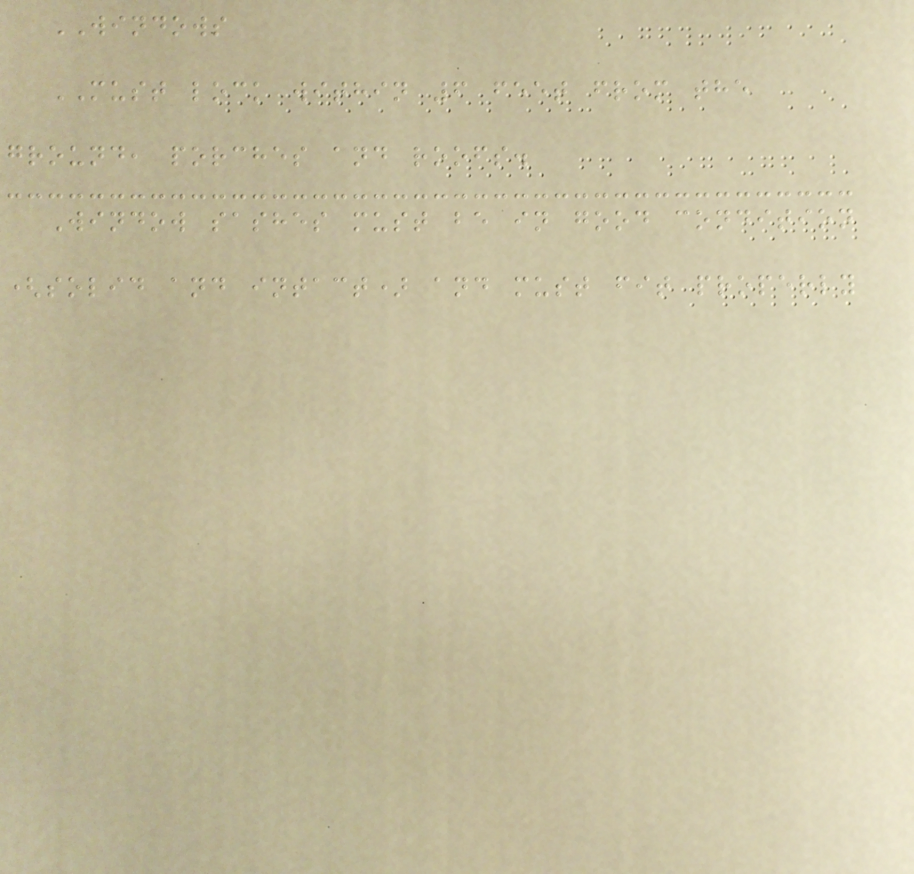WINDOWS
MUST lock within 6 feet from the
ground, porches and roofs.
Window sashes must be in good condition
(solid and intact) and must fit properly
